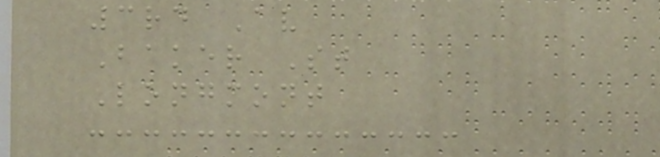3rd Av
Baker St
Longmont
